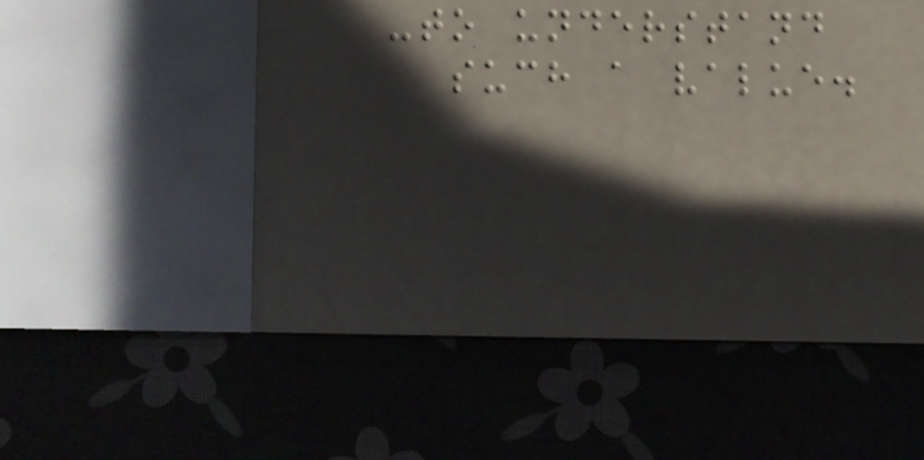-to understand
such a value.
